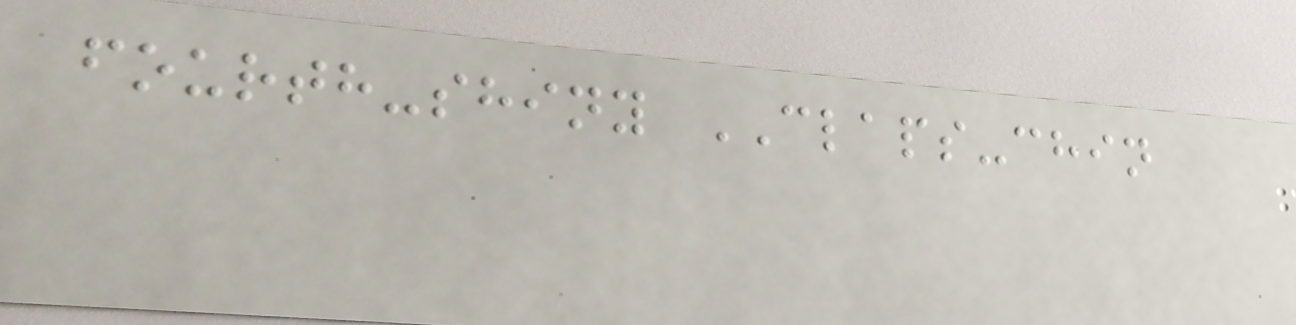fourth-shiny CLAPS-chin
